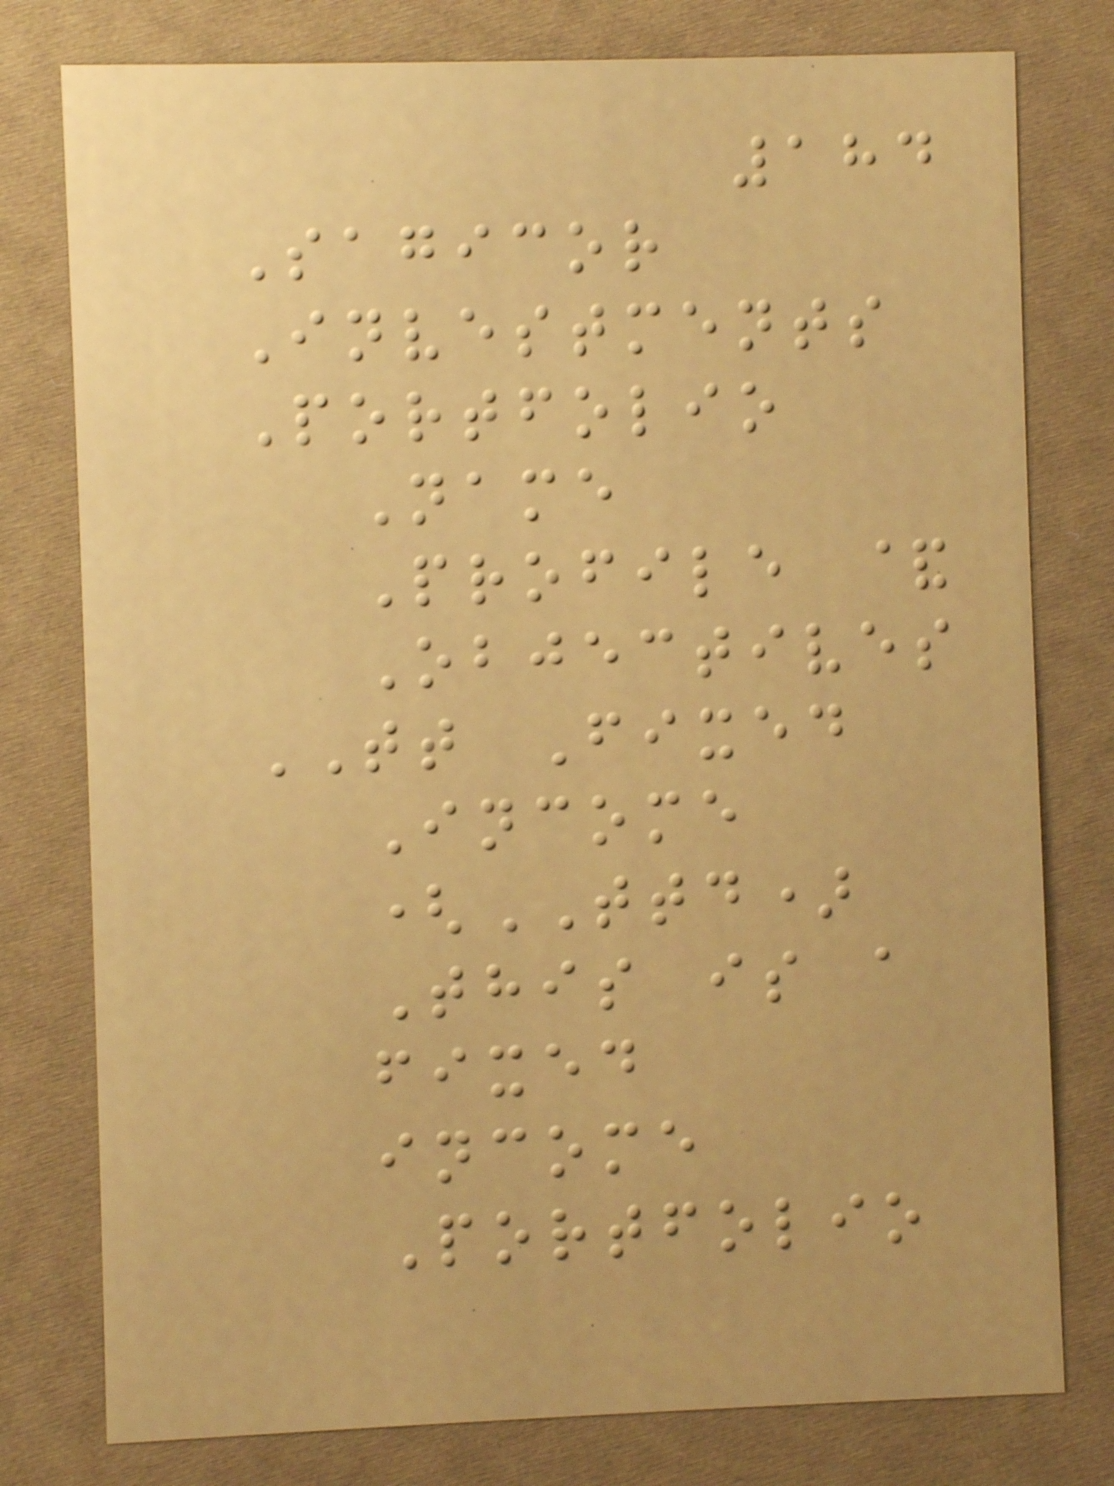184
Sagicor
Investments
Portfolio
Name
Profile &
Objectives
TT Fixed
Income
(TTD)
This is a
fixed
income
Portfolio
